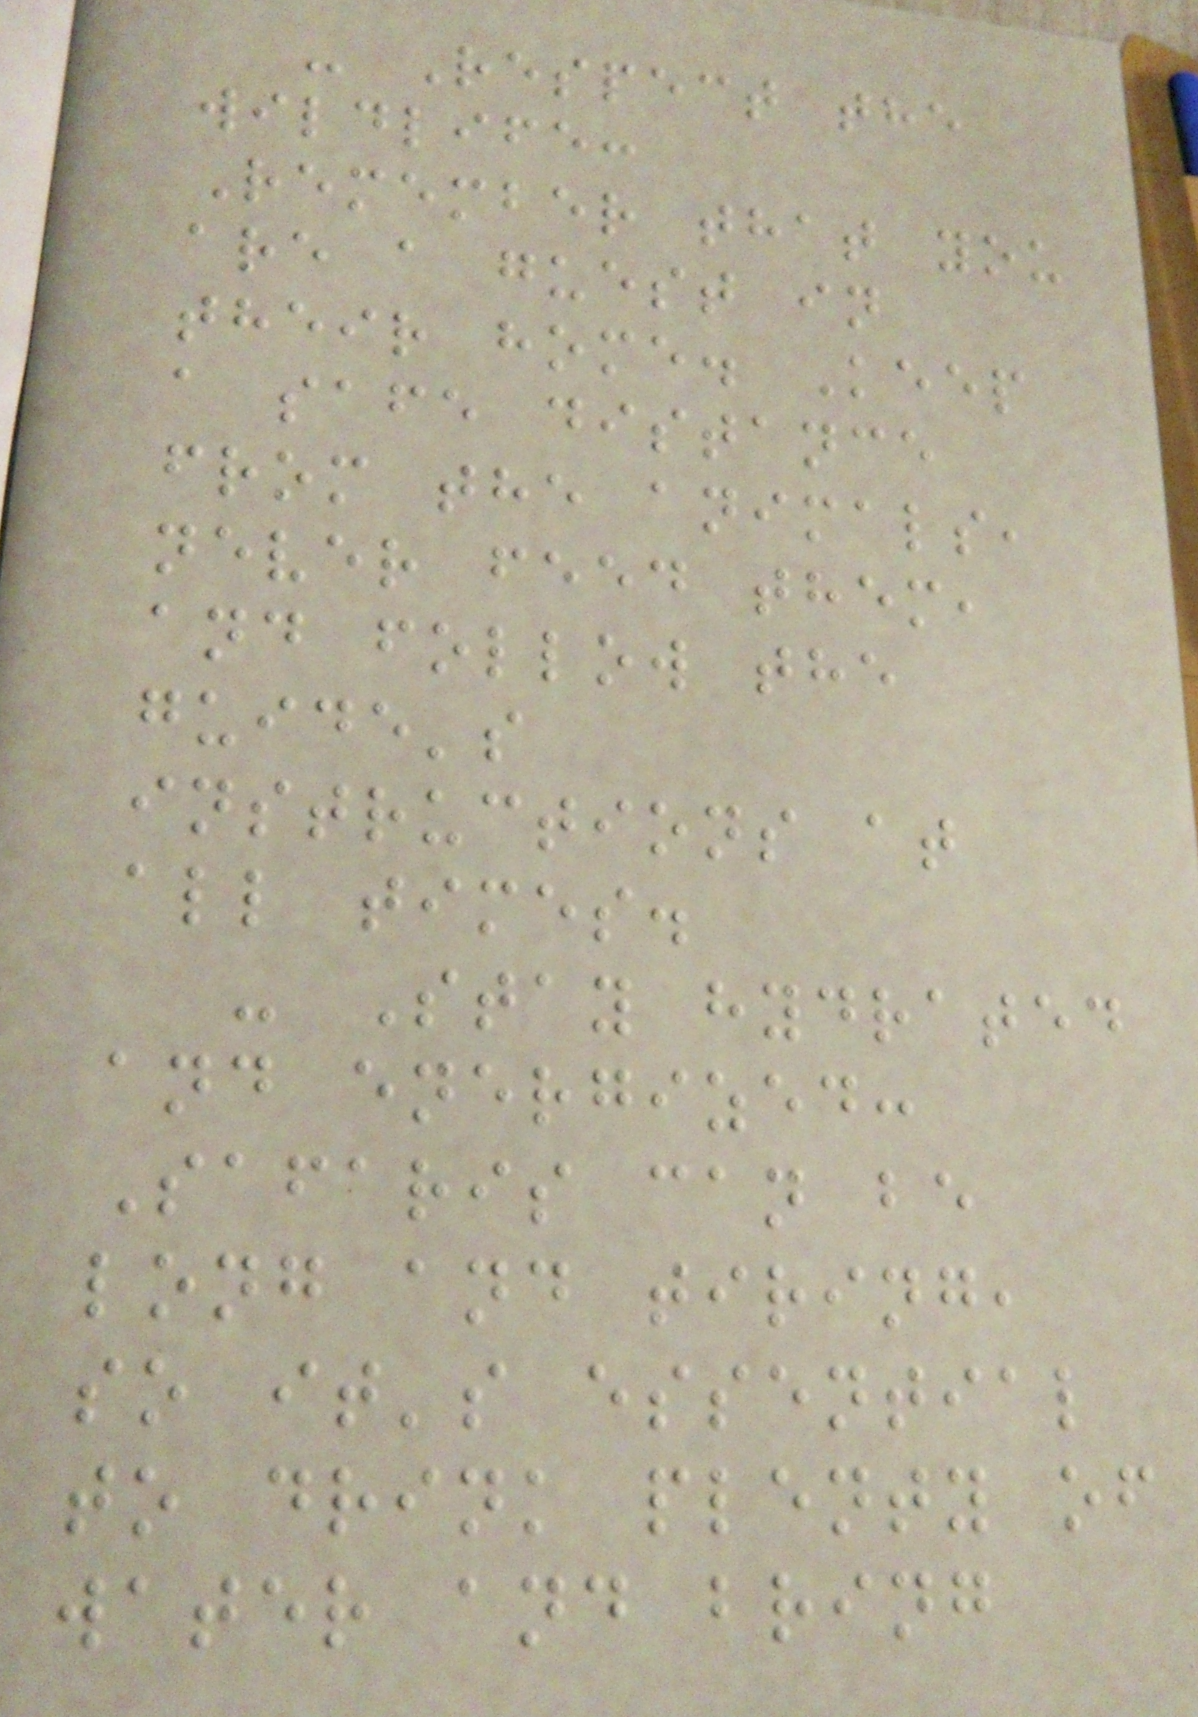- Respect the
wildlife:
Remember that you
are a guest in
their home. Keep
a safe distance
from the animals,
never feed them,
and follow the
guide's
instructions at
all times.
- Stay hydrated
and energized:
Safaris can be
long and tiring,
so it's essential
to drink plenty of
water and bring
